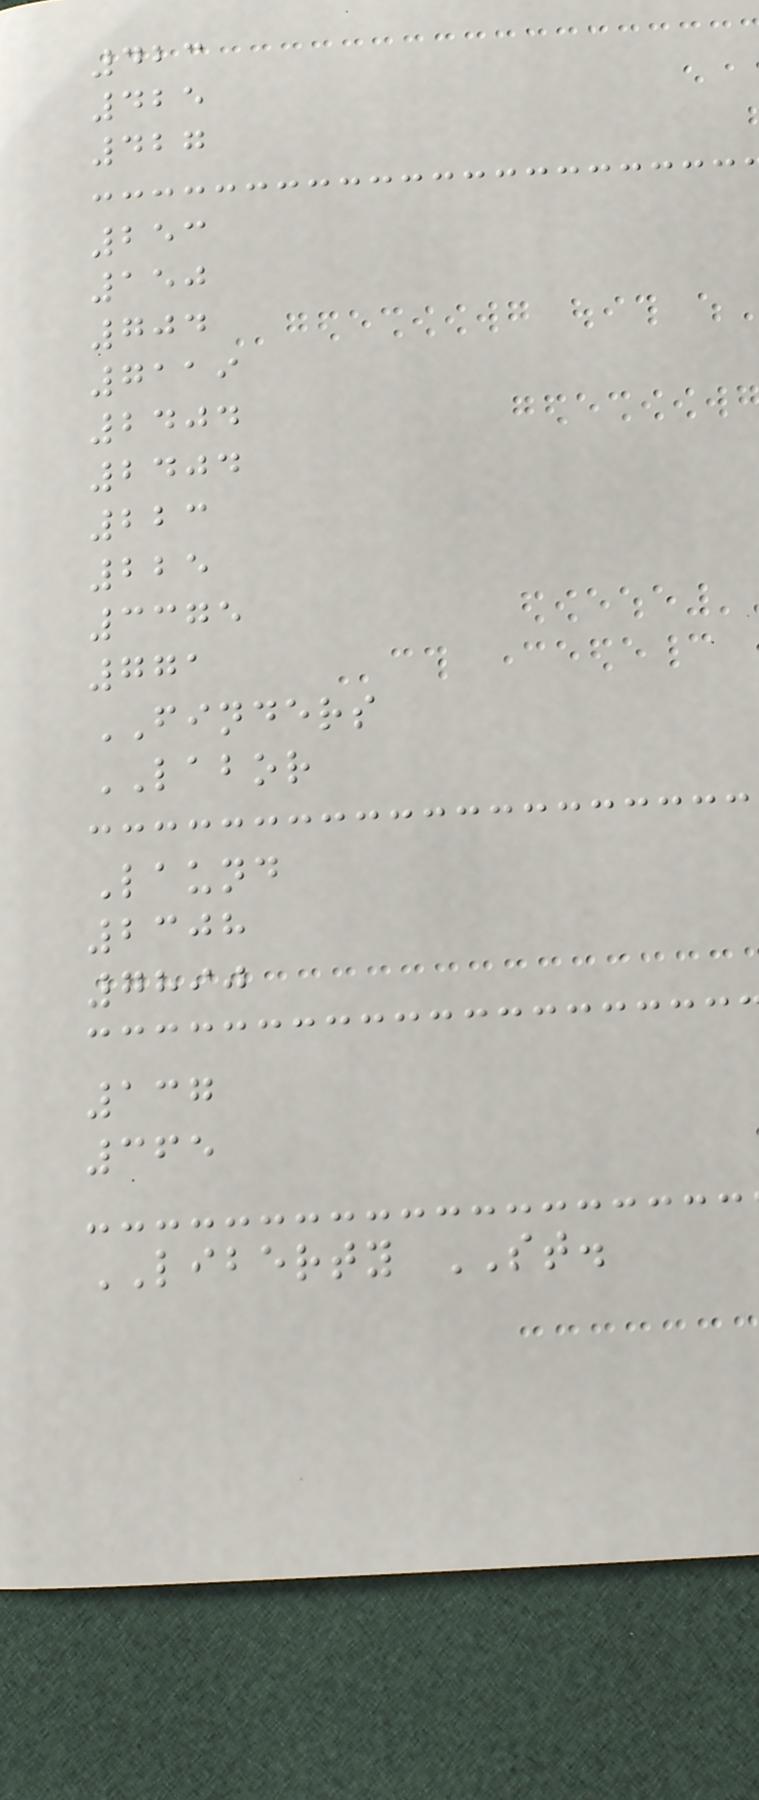423
425
427
253
150
704
7119
2404
2404
223
225
3375
771
FINDERS
LABOR
Laund
2308
7890
137
365
LIBERTY ST.
